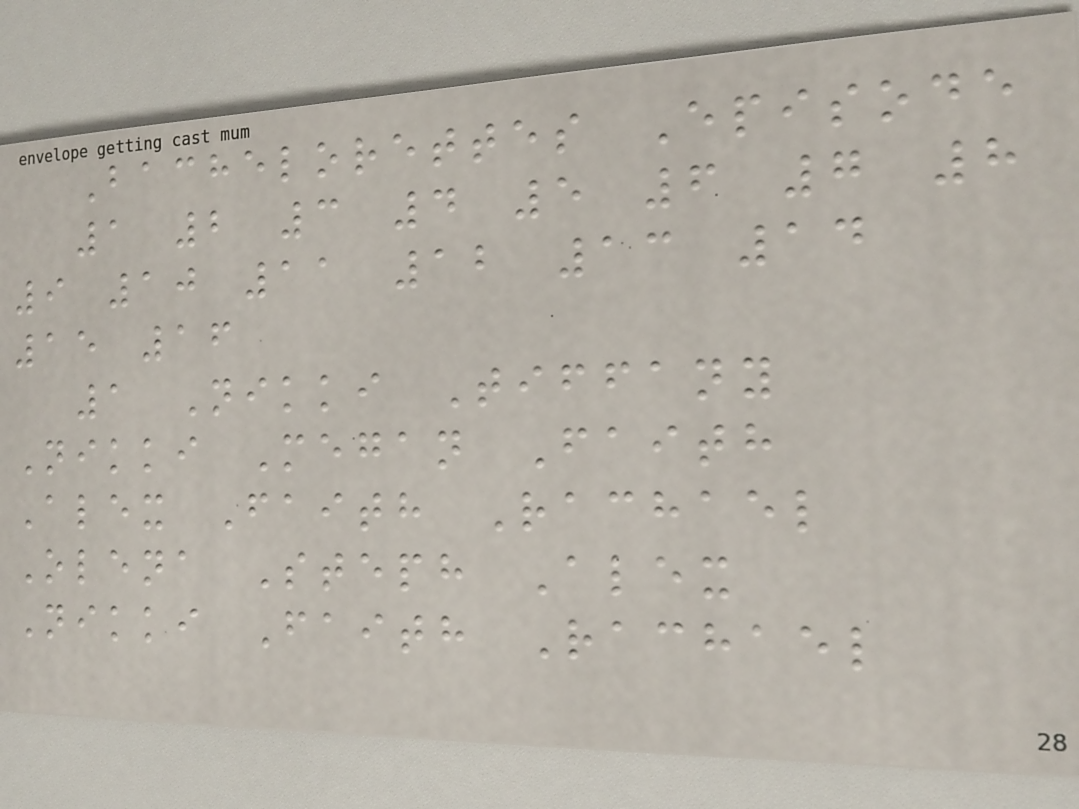Bachelorettes Episode
1 2 3 4 5 6 7 8
9 10 11 12 13 14
15 16
1 Nikki Tiffany
Nikki Megan Faith
Alex Faith Rachael
Olena Steph Alex
Nikki Faith Rachael
